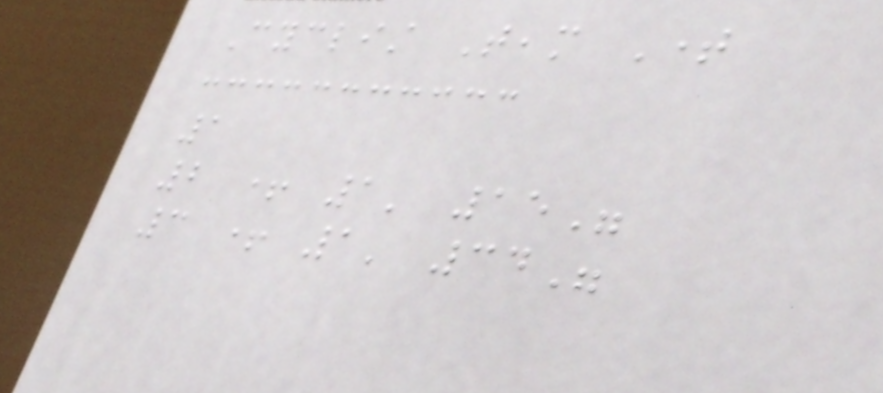Cyclist Team Time
1
2 + 1' 15"
3 + 1' 34"
